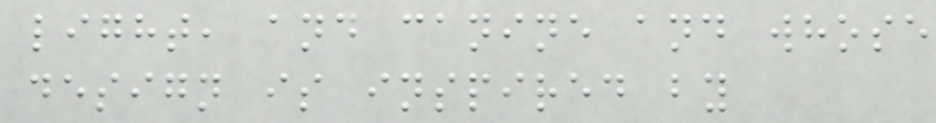light, and canine and whose
design is inspired by
